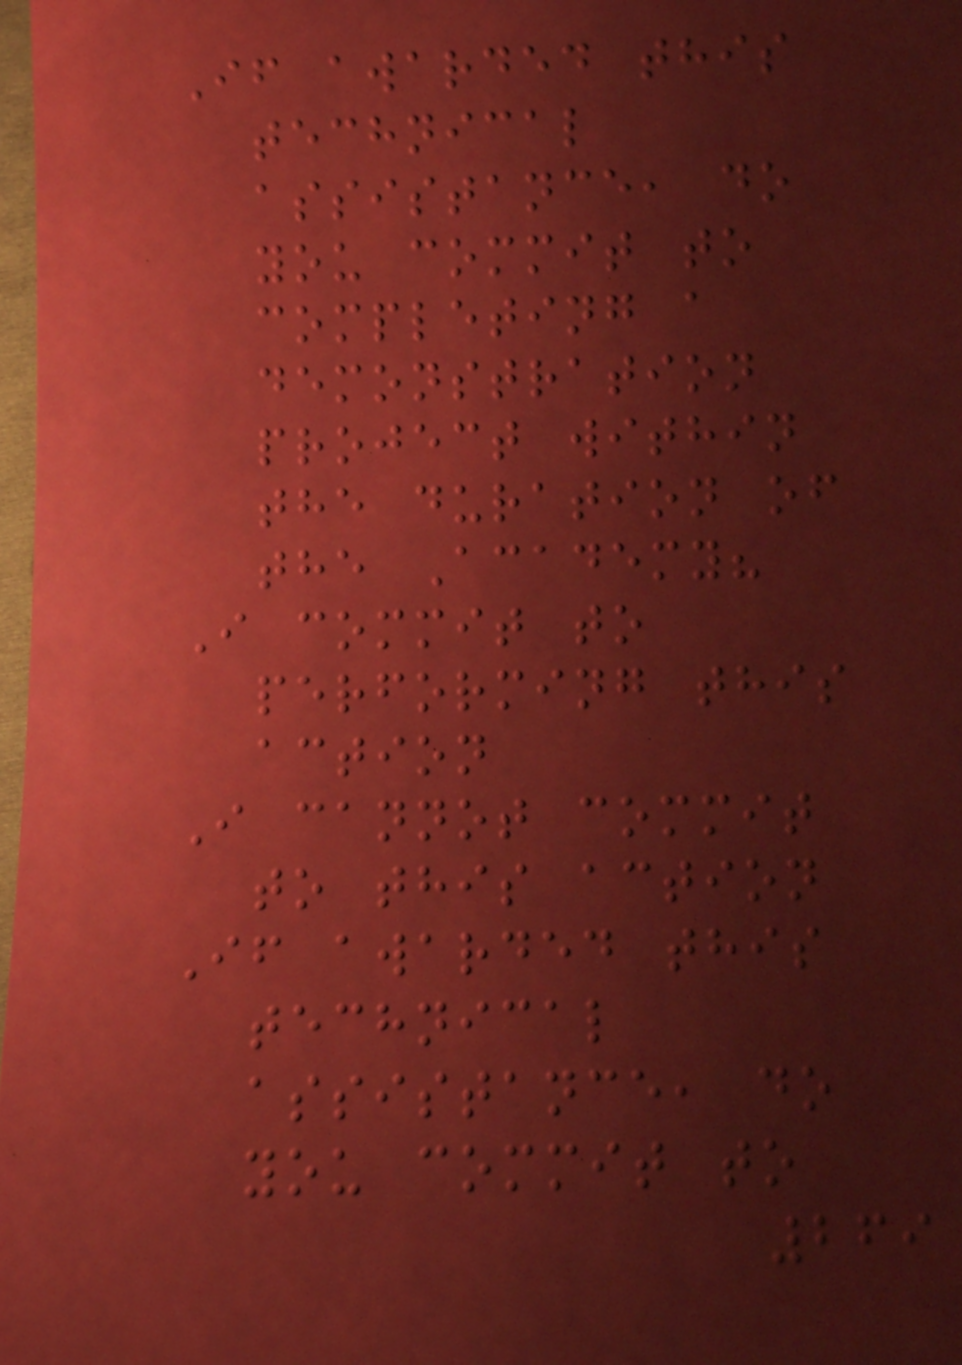If awarded this
technical
assistance, do
you commit to
completing a
demonstration
project within
the duration of
the Academy?
I commit to
performing this
action
I cannot commit
to this action
If awarded this
technical
assistance, do
you commit to
269
